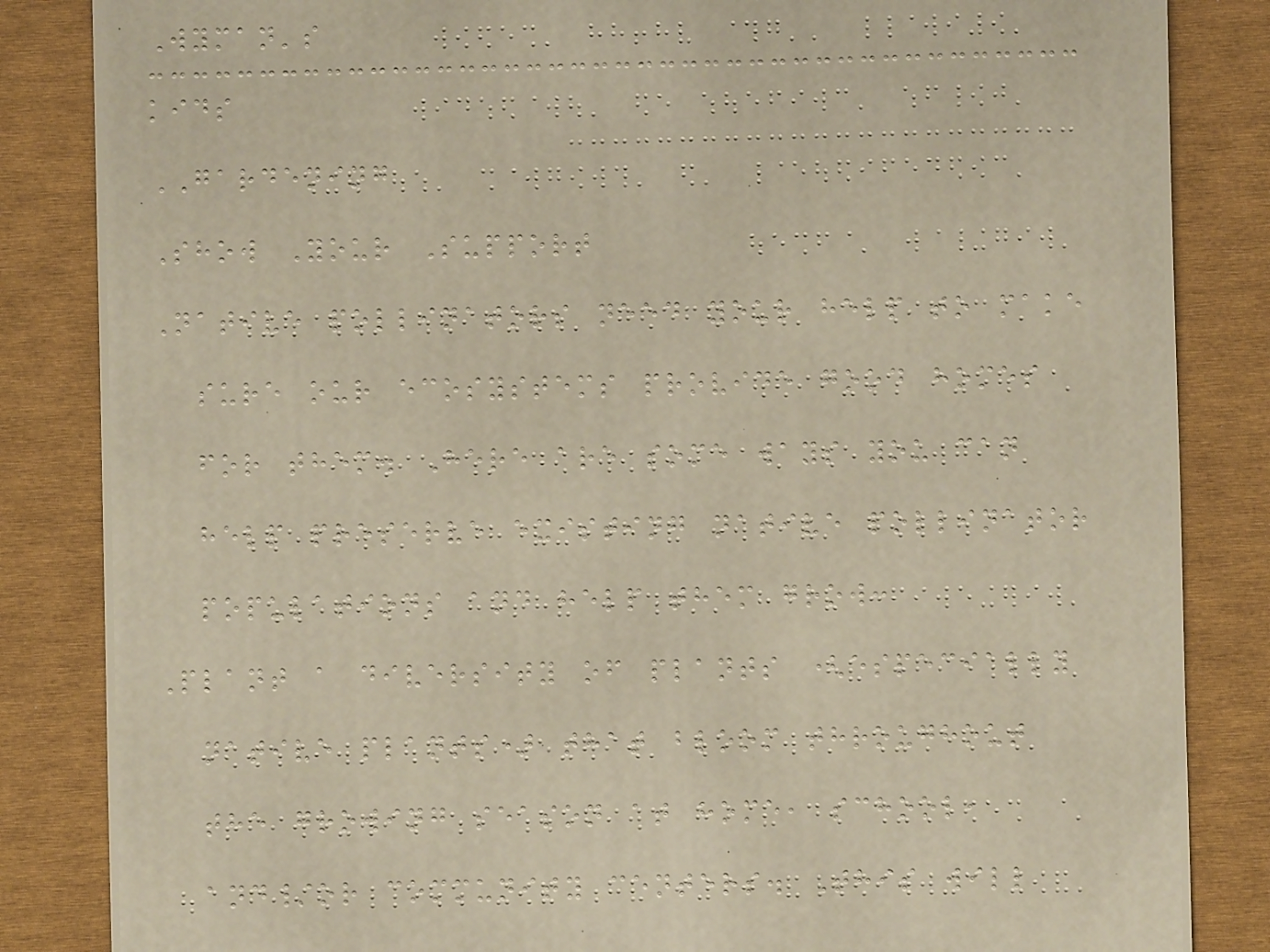Wyman's
kids
GARDENING
Show Your Support
Native pollinators need your help to make
sure our ecosystems provide good homes
for them. Here are some ways you can
help preserve existing native pollinator
populations and help them grow:
Plant a diversity of plants (especially
native plants) that bloom throughout
the growing season at home, school,
and/or community centers. This will
